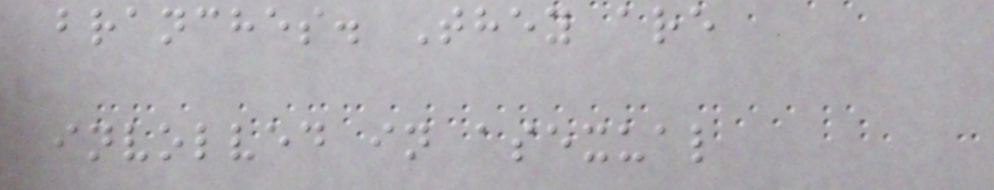branches. They are
involved in asexual
